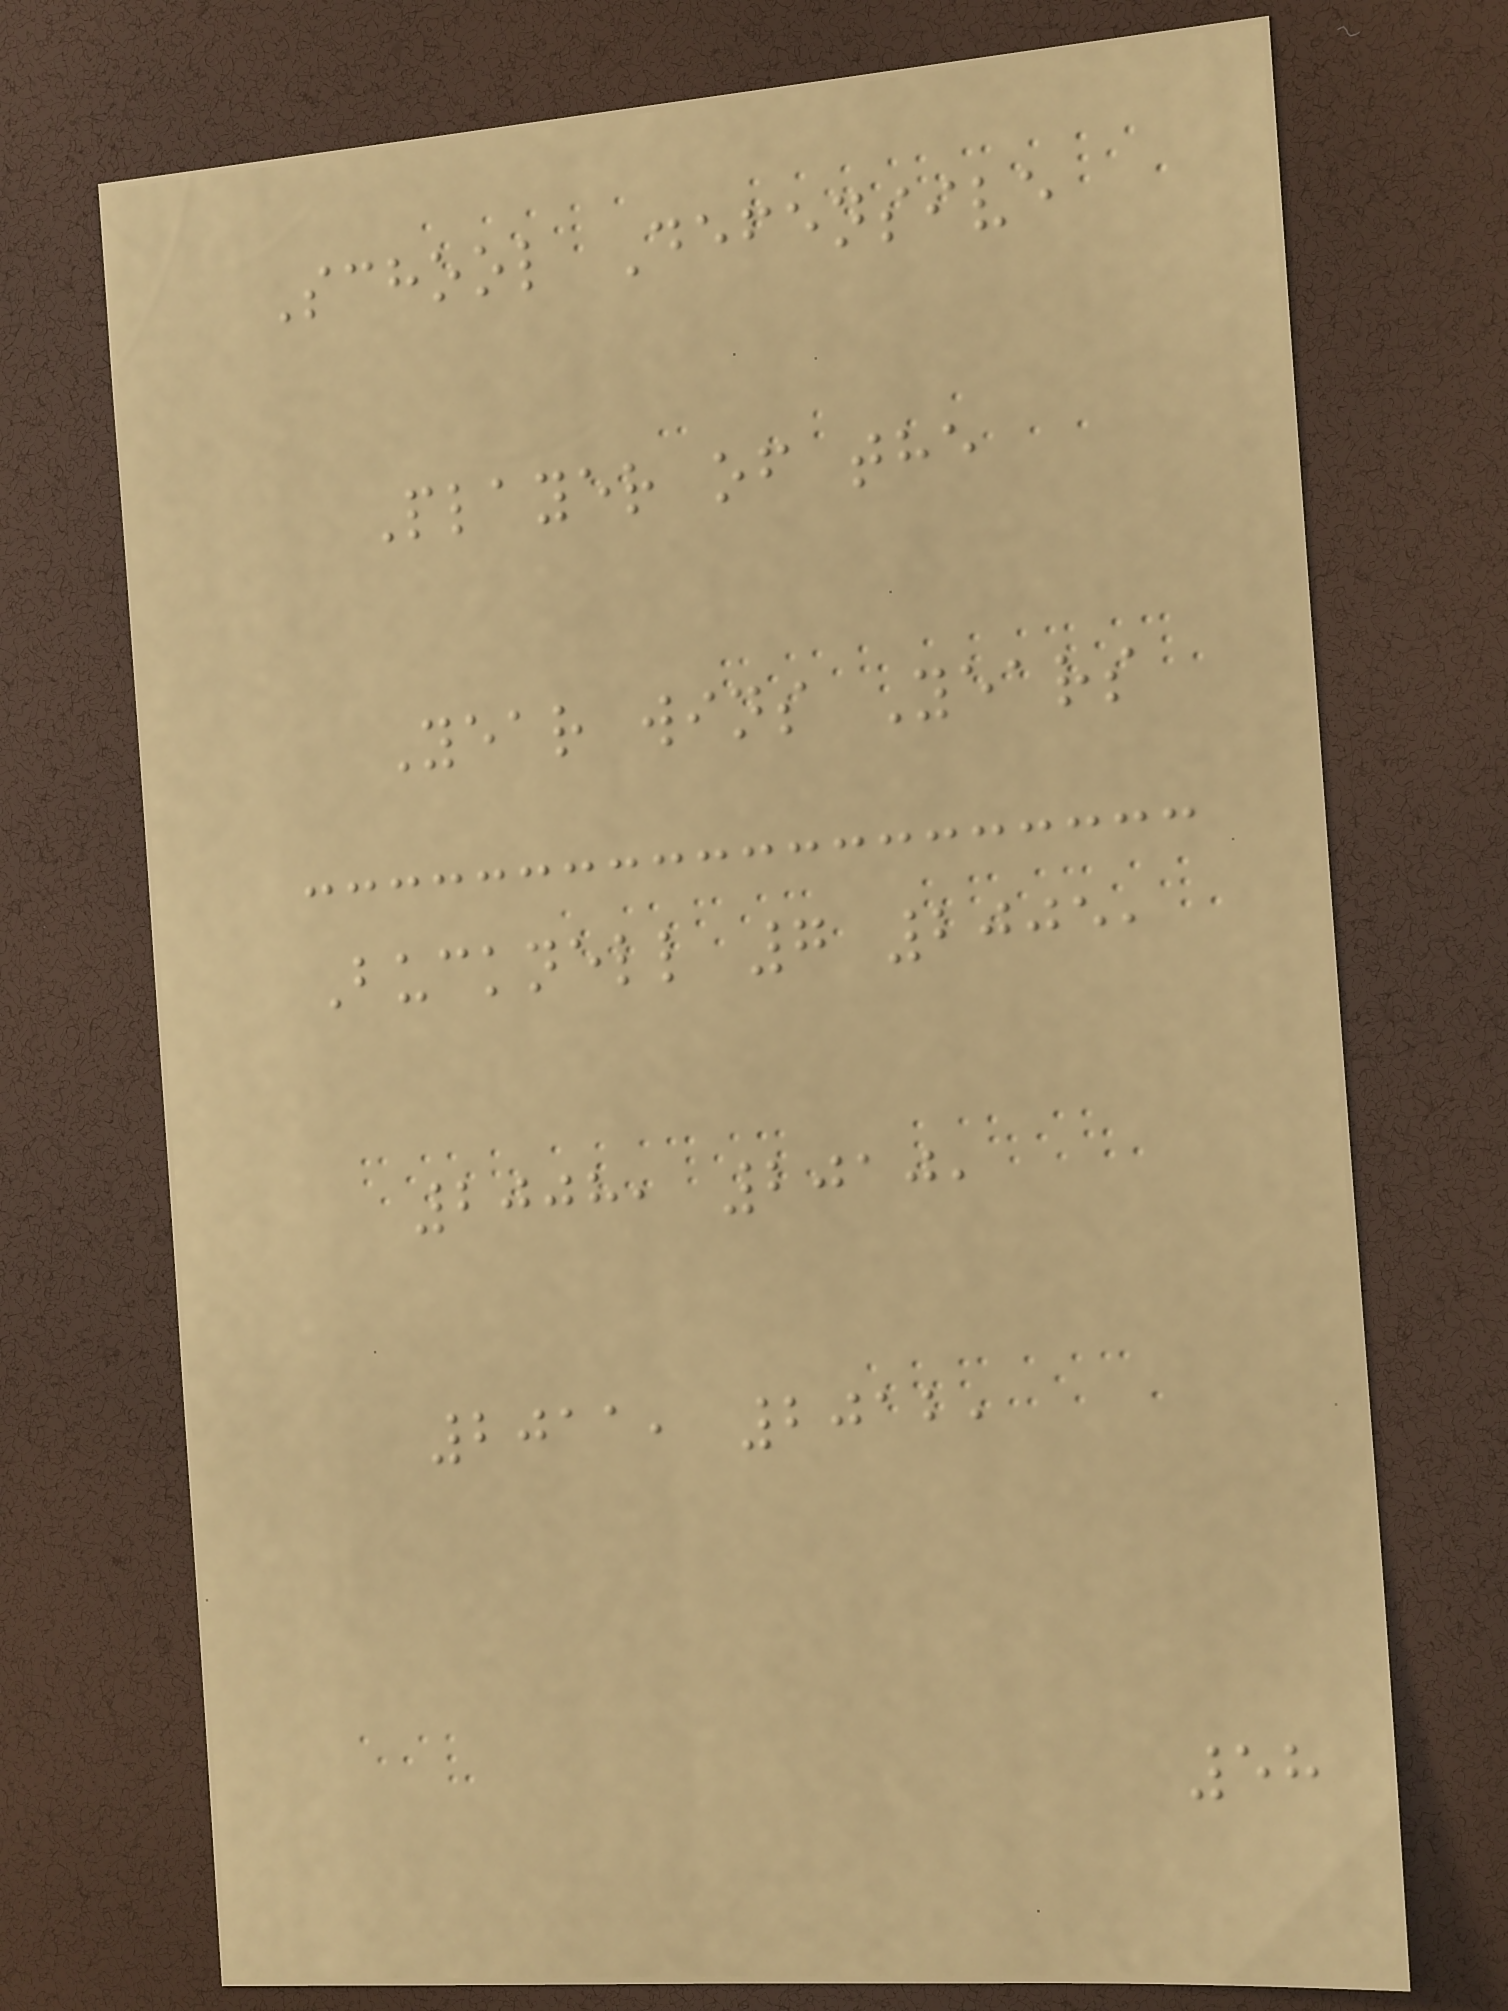School Defensive
Player of the
Year wins Years
Bucknell 7 2005,
2008, 2010,
2011, 2012,
58
